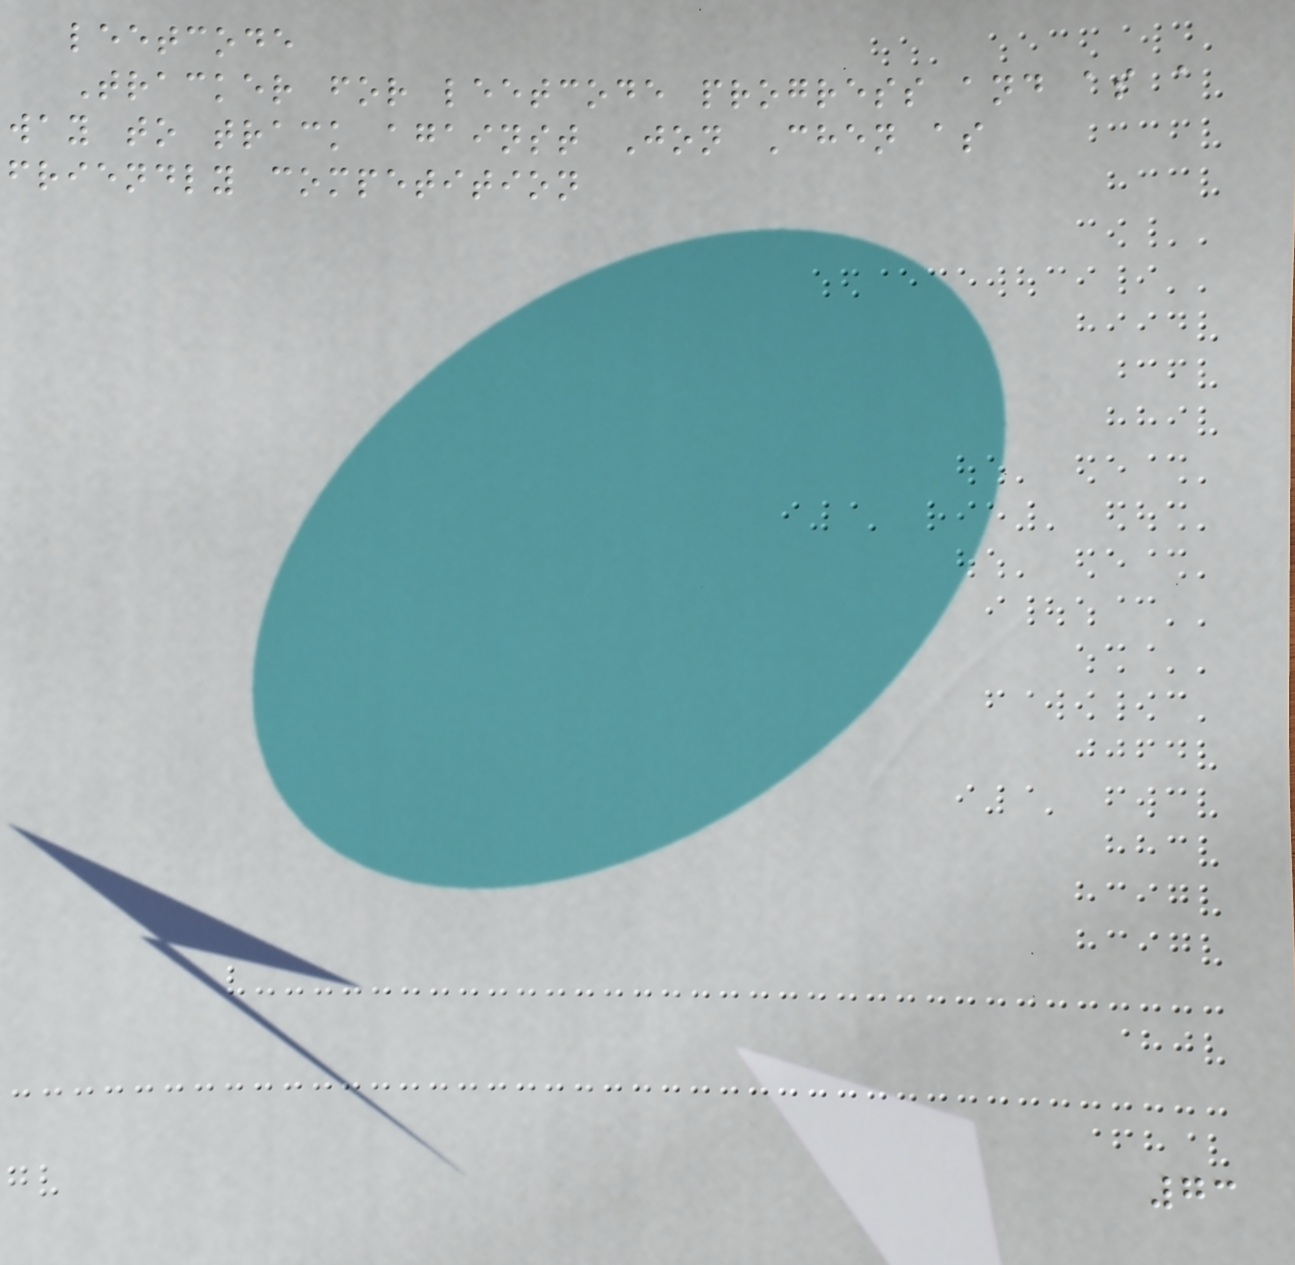leetcode
Tracker for leetcode progress and as a
way to track against Jon Chen as
friendly competition
73
